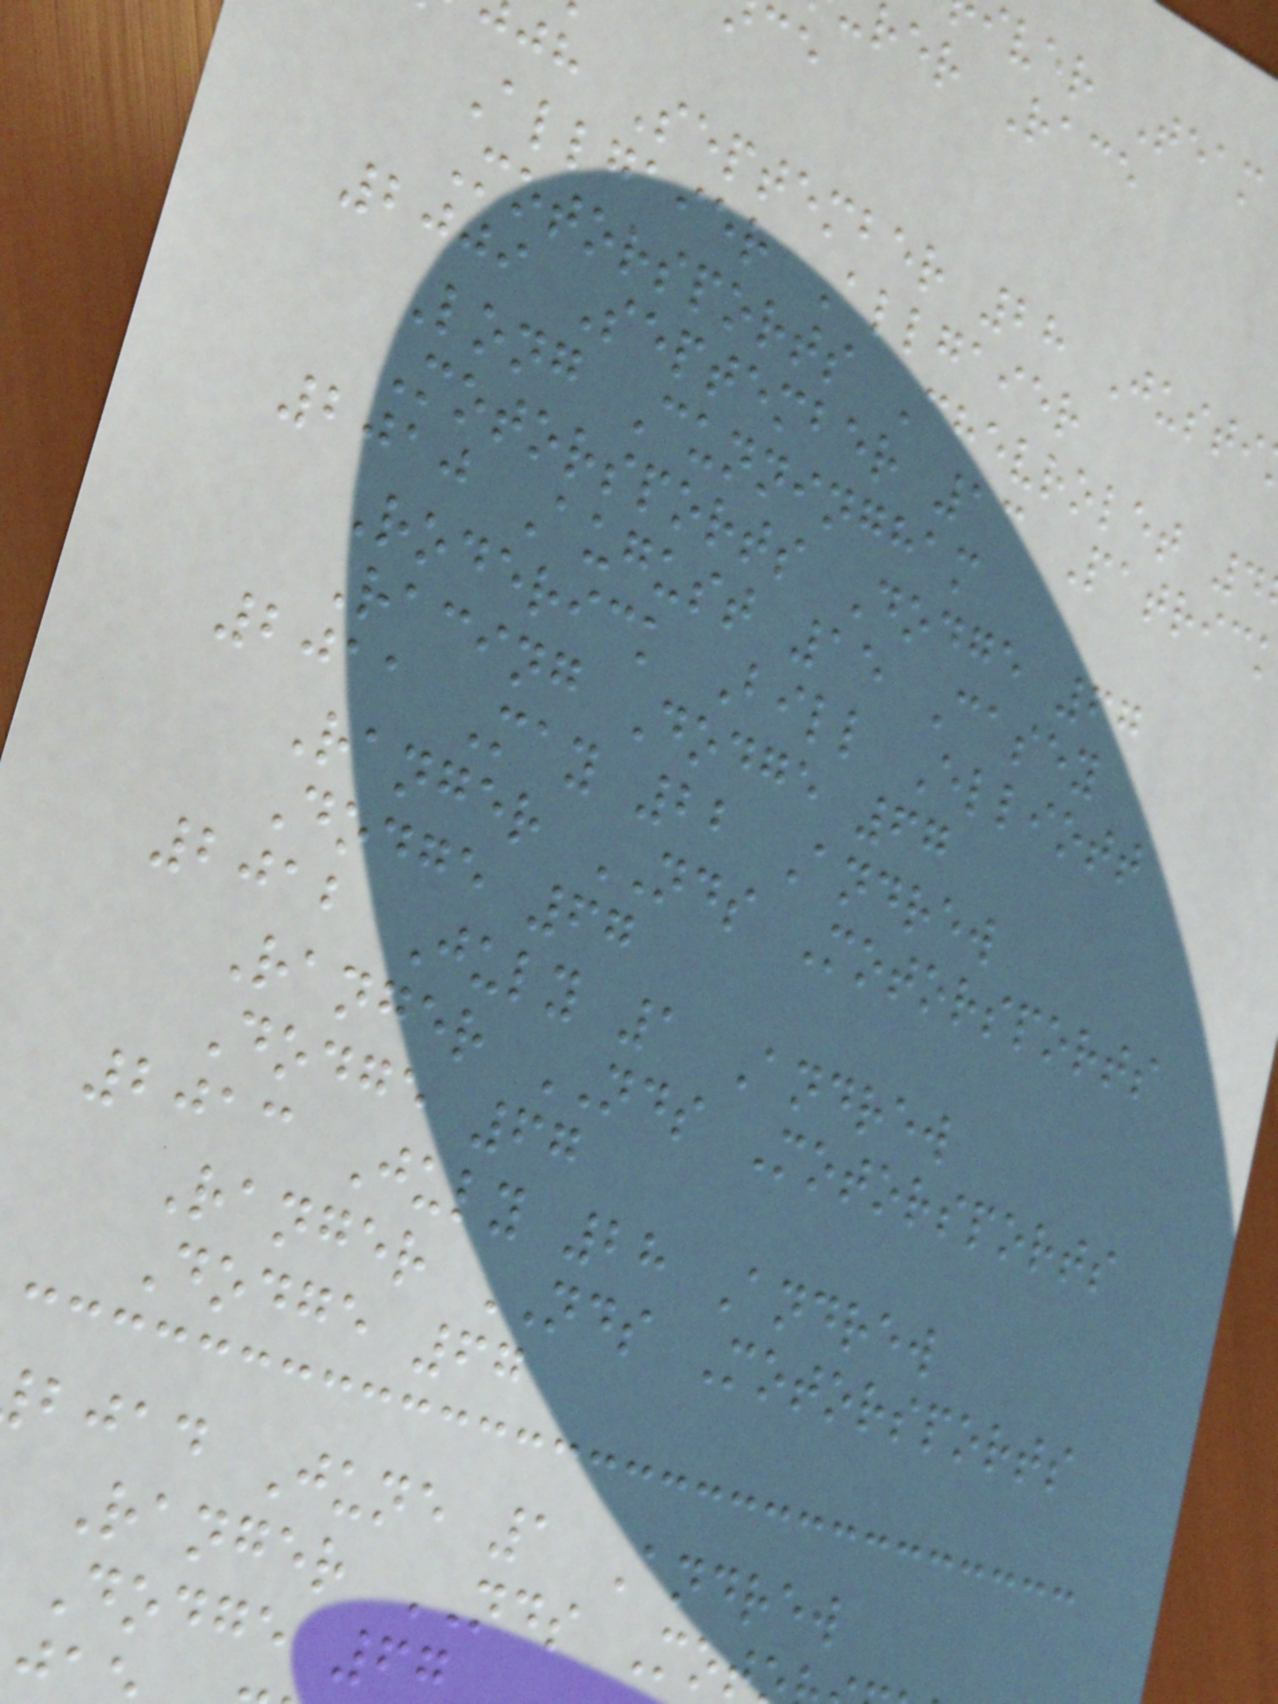ver Team
rer Race
jh September 28 Justi
Allgaier Allgaier
Motorsports Chevrolet 4
2009 September 13 Patric
Long Cunningham
Motorsports Dodge 67
2010 August 15 Casey
Roderick Bill Elliott
Racing Dodge 67
2011 May 22 Andrew
Ranger NDS Motorsports
Dodge 67
2012 July 1 Andrew
Ranger NDS Motorsports
Dodge 67
2013 July 28 Andrew
Ranger NDS Motorsports
Dodge 67
bjad June 1 Andrew
Ranger NDS Mot
Dodge 6
